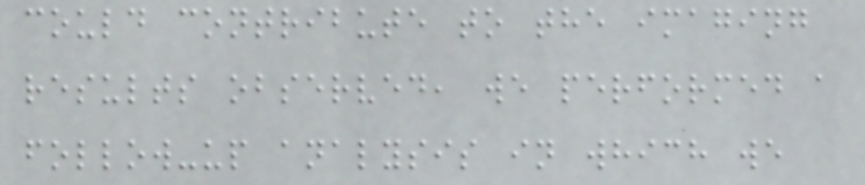could contribute to the imaging
results observed, we performed a
follow-up analysis in which we
